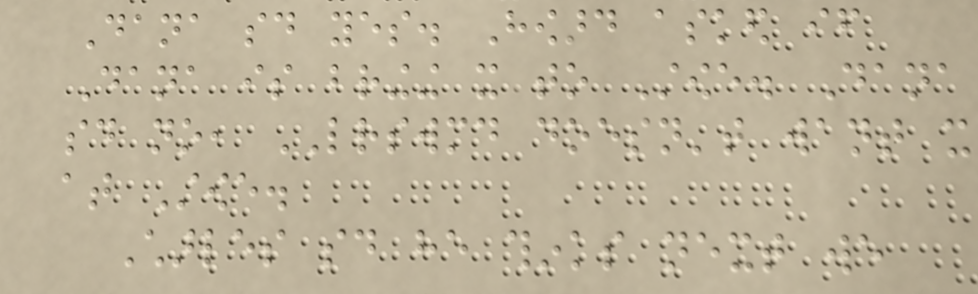Dana said yes. Howard asked if
Dana is bringing it to Stowe. Dana
said no, LRSWMD doesn't want it
at Stowe.
Charles said he thinks next we
